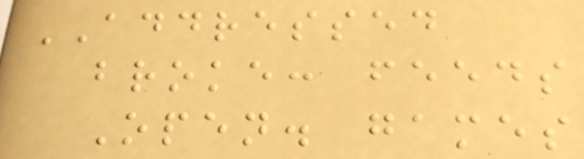ADDRESSED
broke: feeds
Open. games
